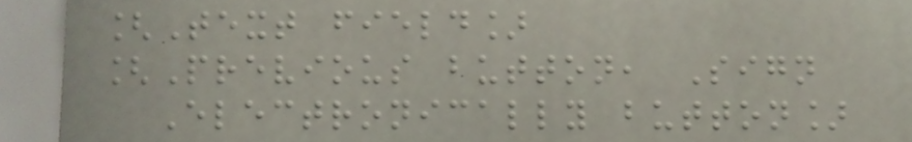[Text field]
[Previous button, Sign
Electronically button]
